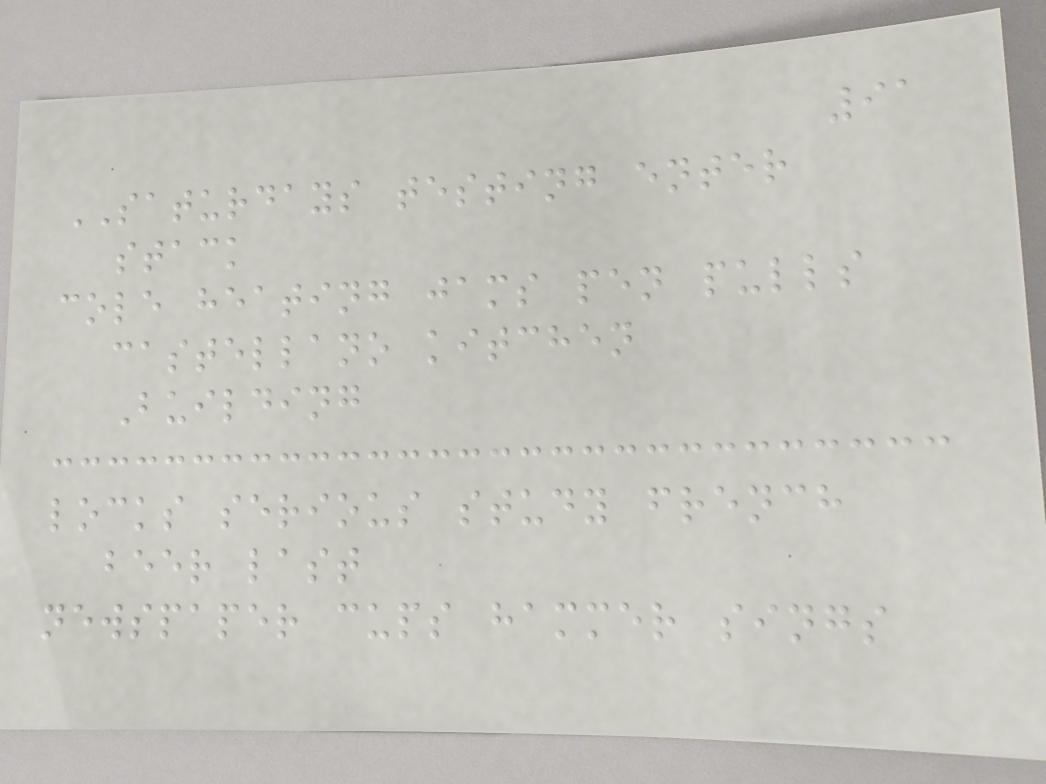91
SATURDAYS testing enter
stack
cole heating jams pen pulls
castellano kitchen
Building
locks serious study french
beer last
newspaper cups hammer sings
